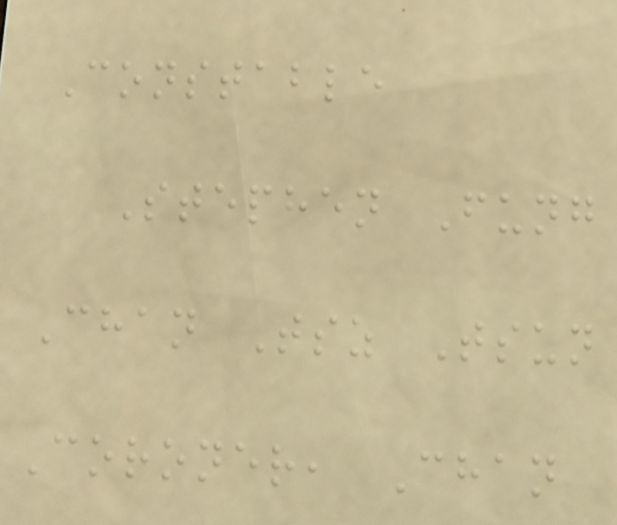Constable
Stephen Fung
Chan Tsz Tsun
Coroner, Chan
